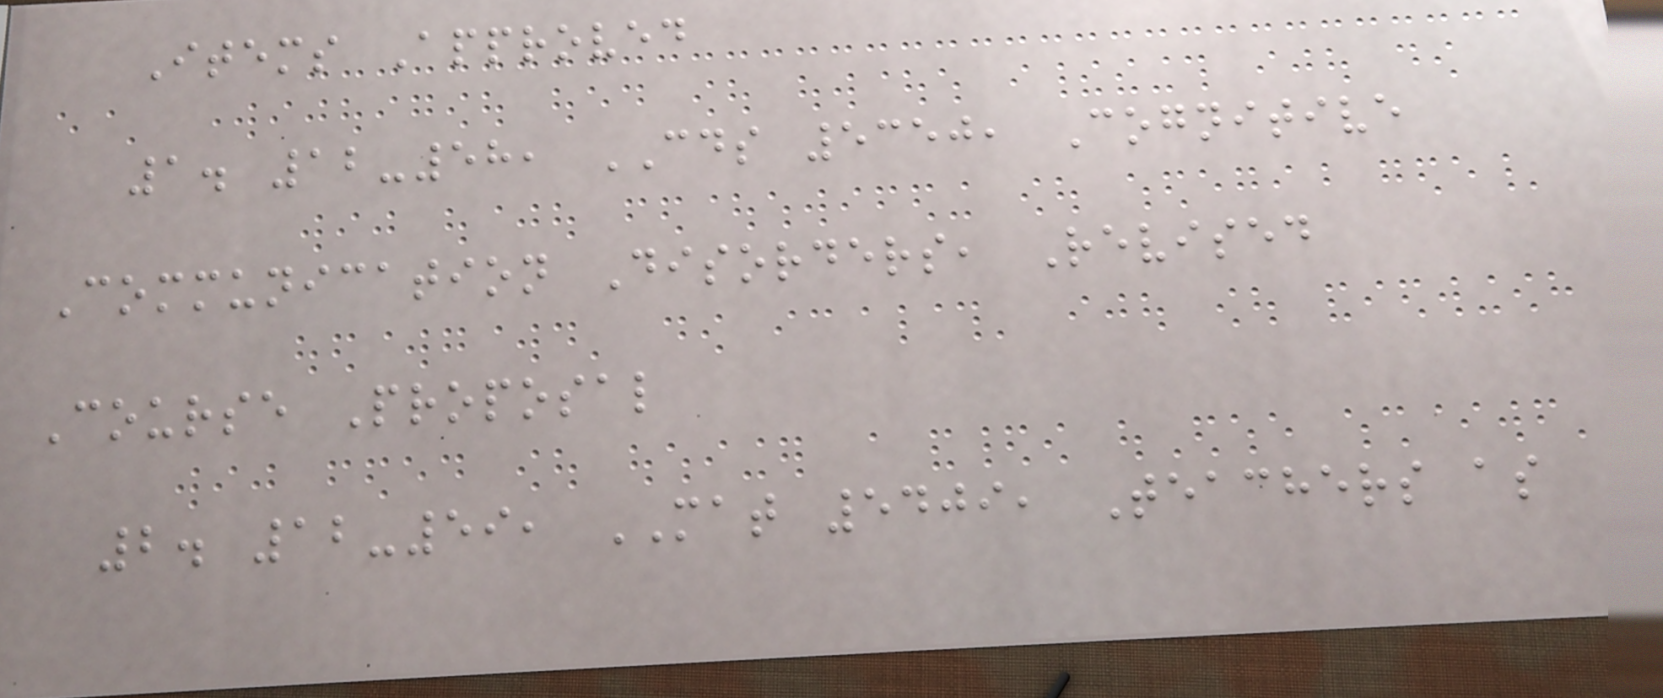Items Approved
1. 12-58, CDS 5350, Cognitive
Communication Disorders, Revised
Course Proposal
2. 12-59, MAT 5409, Teachers as
